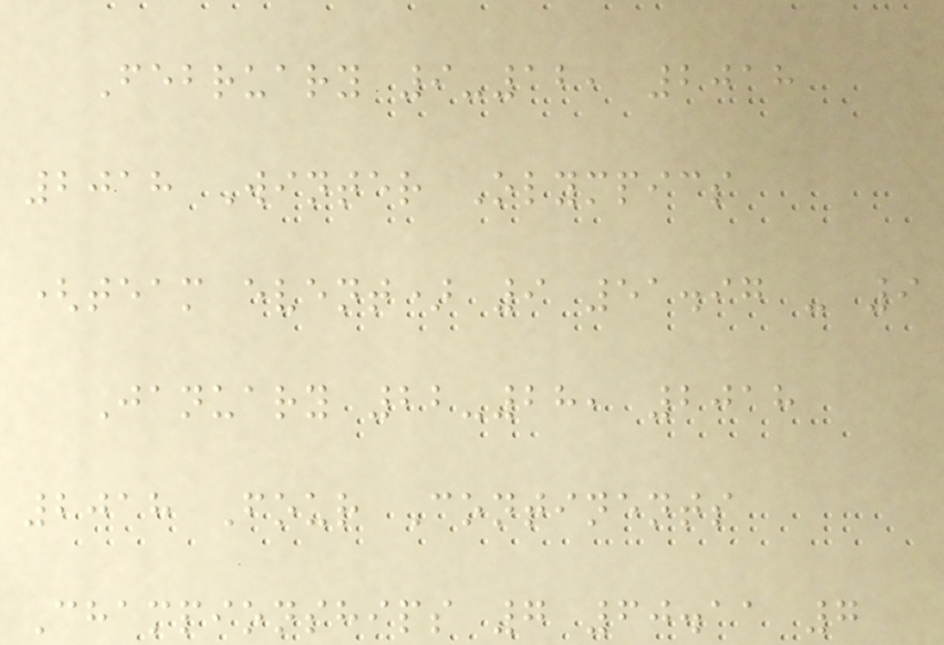February 9-12, 2018
2018 Winter Olympics
(team event) 9 51.97 - 9
January 22-28, 2018
2018 Four Continents
Championships 7 60.11 7
